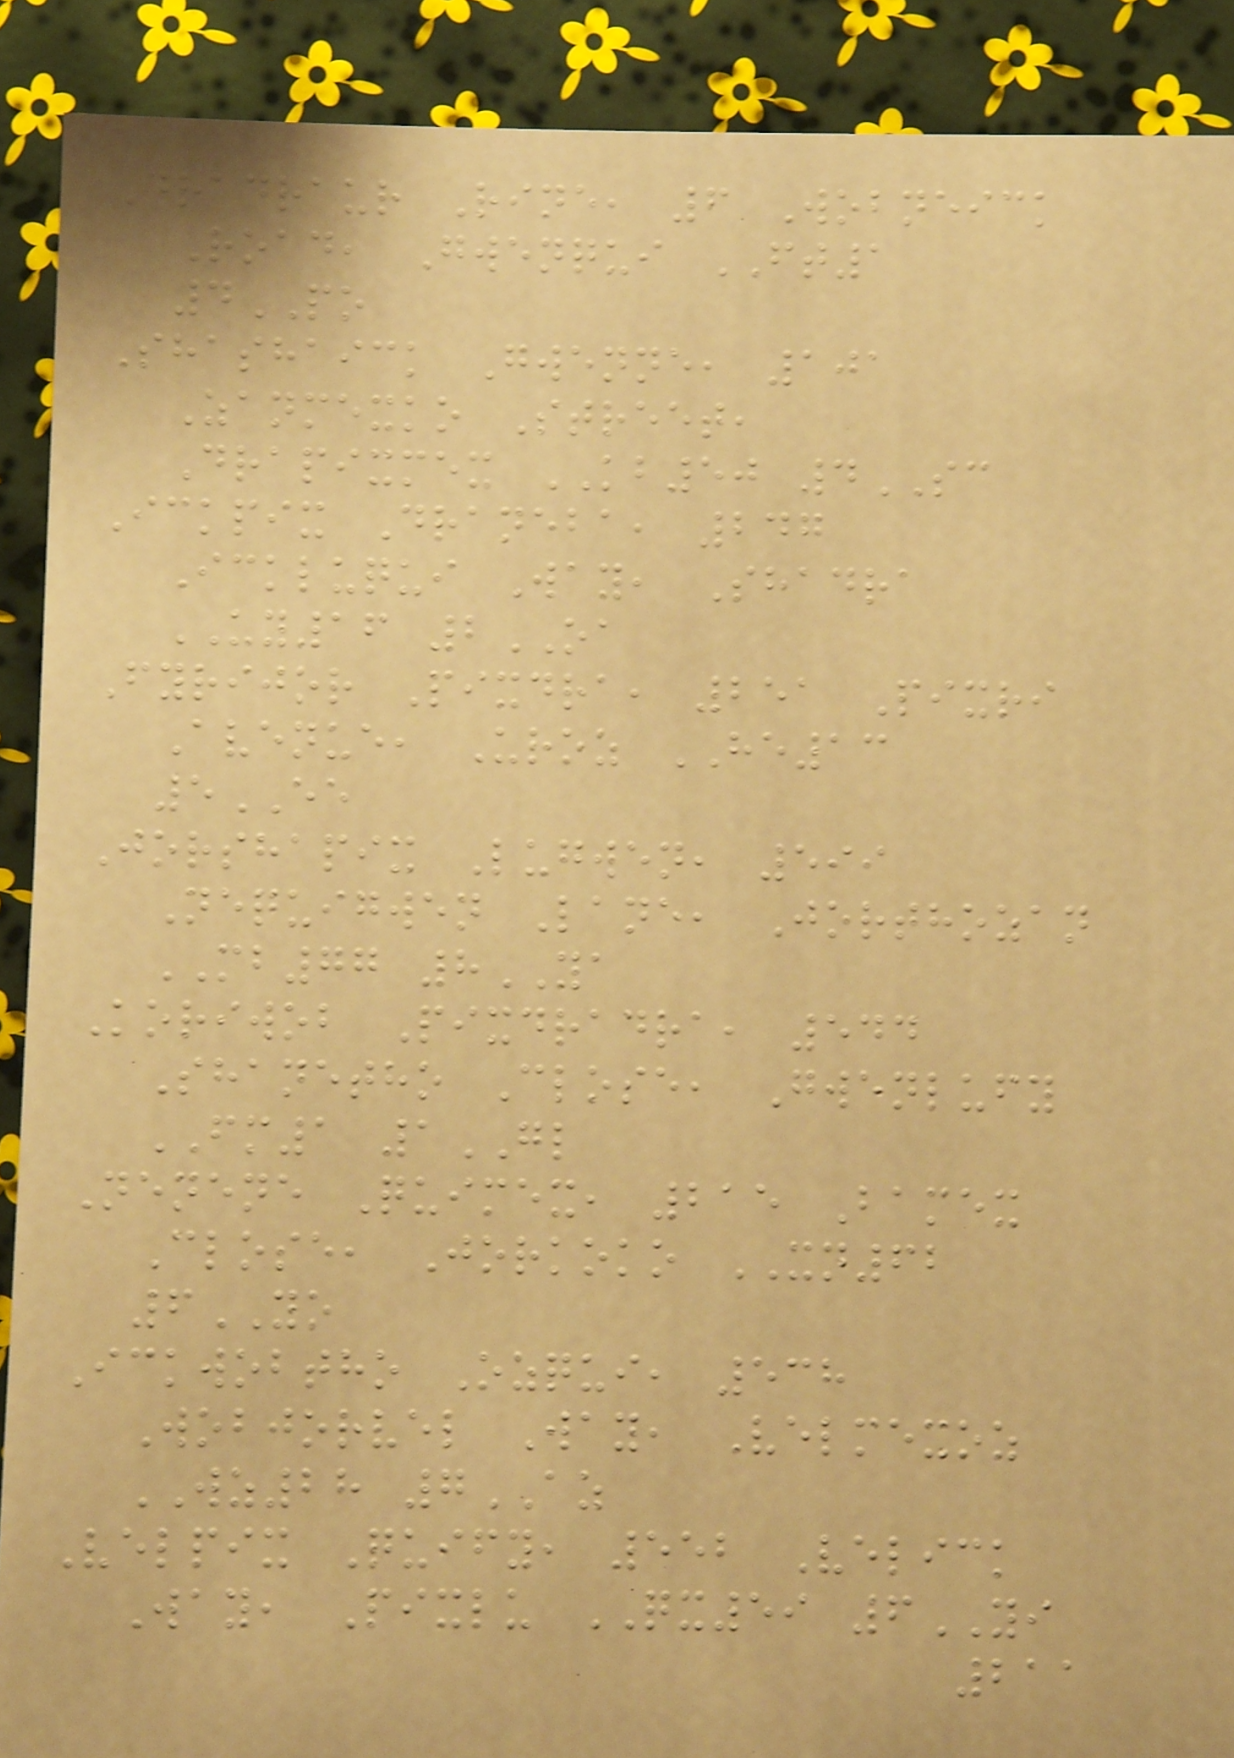Dradraur Rine, 6 Wobneick
Road, Gwenqui FT1
4PO
Shashaick Gwenne, 101
Zanmexko Street,
Drapixmex KB50 4SC
Ickpix Draneba, 247
Ickluqui Way, Shadra
UY16 2OA
Fyrijor Pixdra, 251 Pixri
Avenue, Uroz HE13
5EE
Jorshapix Lugwen, 599
Nequigwen Lane, Jorthozan
MB77 8YA
Koriwob Pixdradra, 544
Shanetho Close, Gwenlufy
FM1 1GL
Nenene Quimex, 215 Bamex
Close, Jorkoko XN62
6YO
Ickwobtho Ozqui, 538
Wobjorvel Way, Velmexoz
WZ28 7AZ
Velpix Quify, 552 Velick
Way, Pixlu QX59 6YI
211
